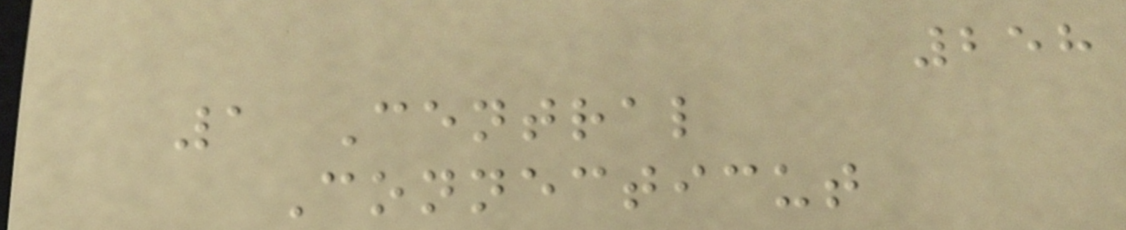258
1 Central
Connecticut
